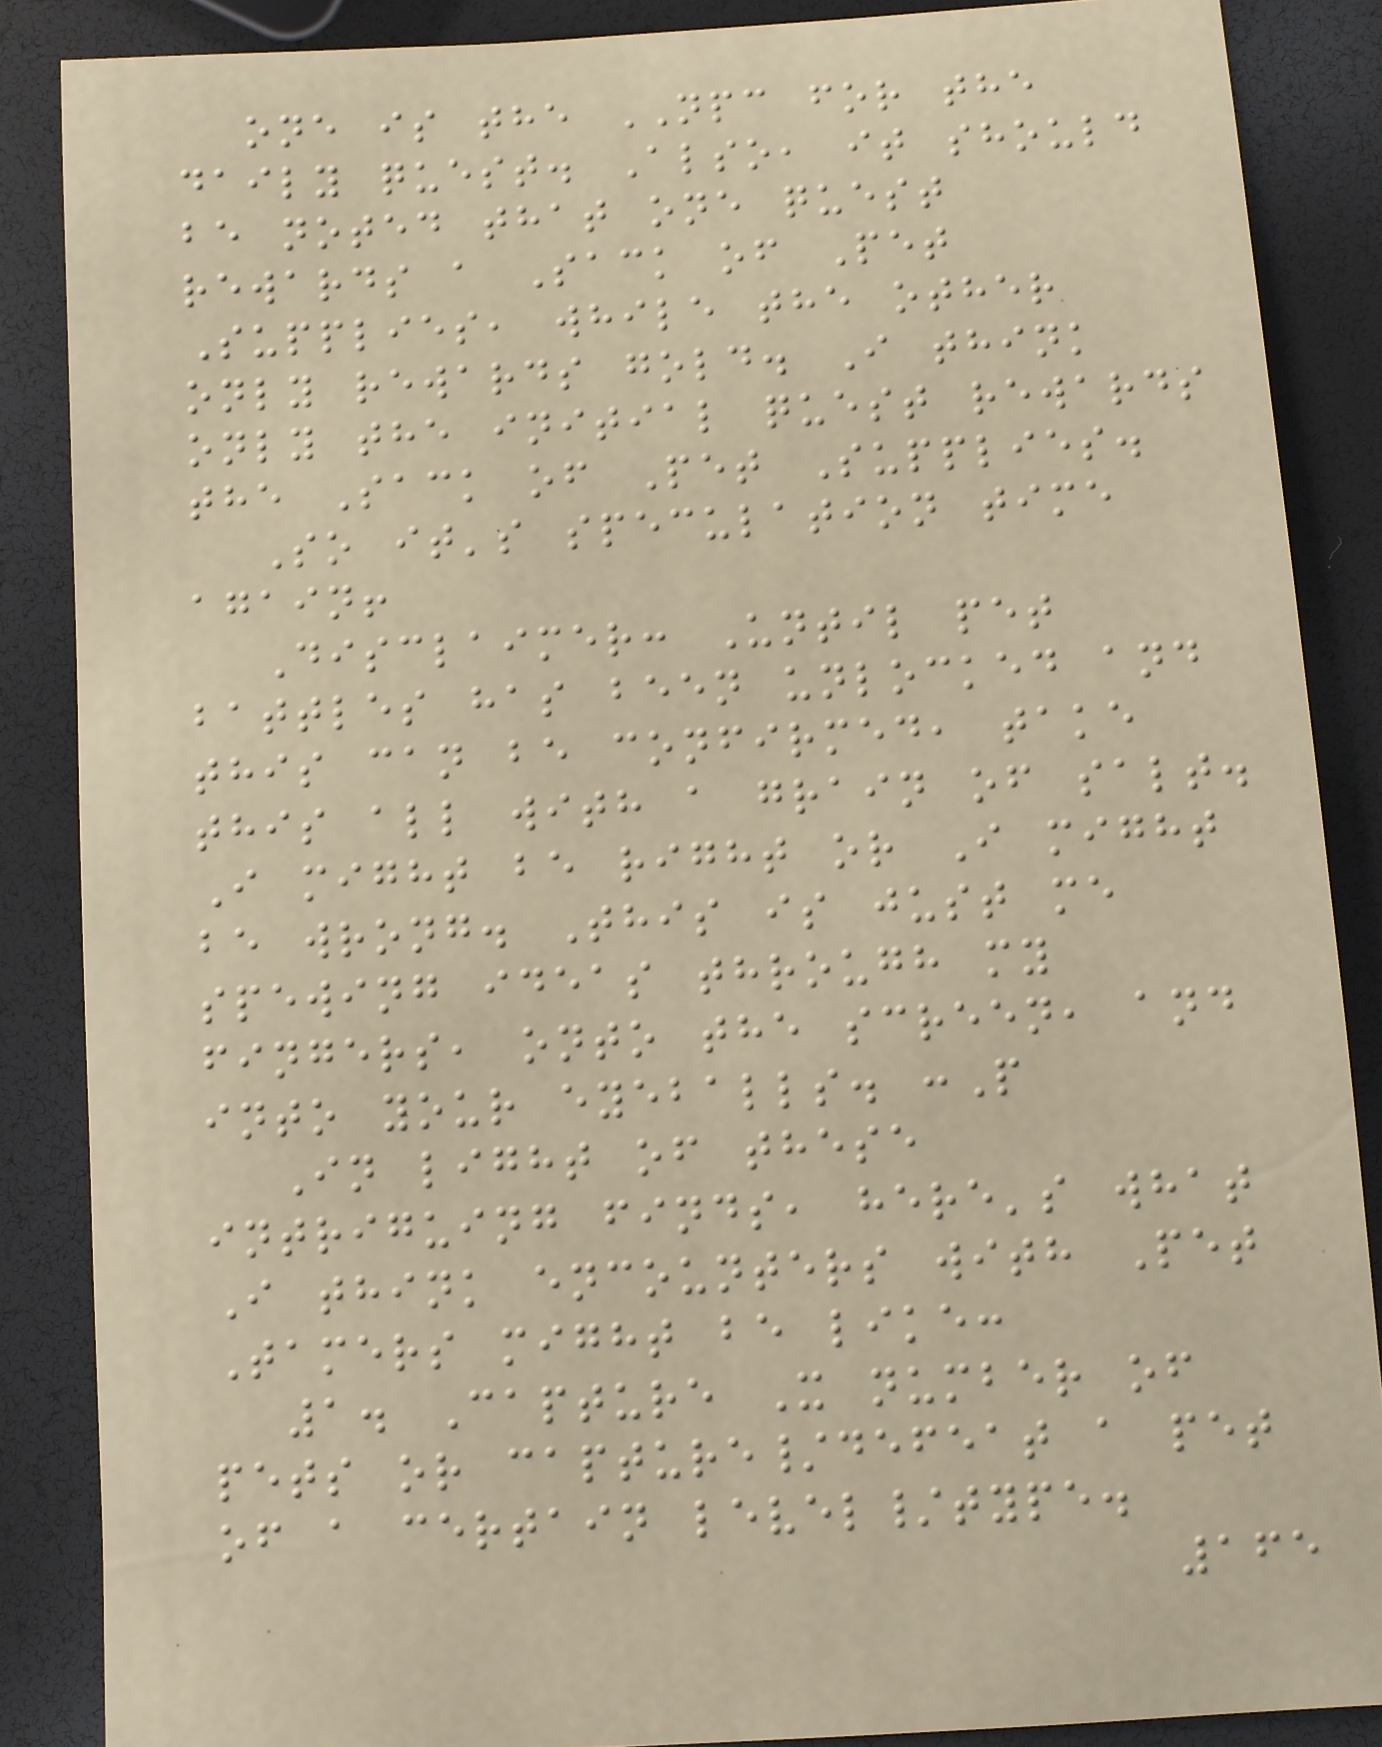one is the NPC for the
daily quest. Also, it should
be noted that one quest
rewards a Sack of Pet
Supplies, while the other
only rewards gold. I think
only the initial quest rewards
the Sack of Pet Supplies.
So it's speculation time
again!
Disclaimer: Until pet
battles has been unlocked and
this can be confirmed, take
this all with a grain of salt.
I might be right or I might
be wrong. This is just me
spewing ideas through my
fingers, onto the screen, and
into your eyeballs. :P
In light of these
intriguing finds, here's what
I think encounters with Pet
Tamers might be like:
1. Capture X number of
pets or capture/defeat a pet
of a certain level/type.
165
